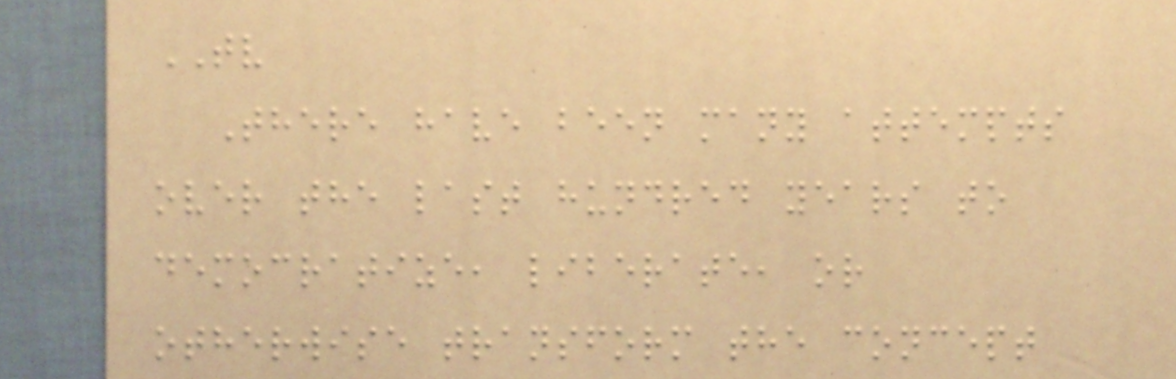TV
There have been many attempts
over the last hundred years to
democratize, liberate, or
otherwise transform the concept
